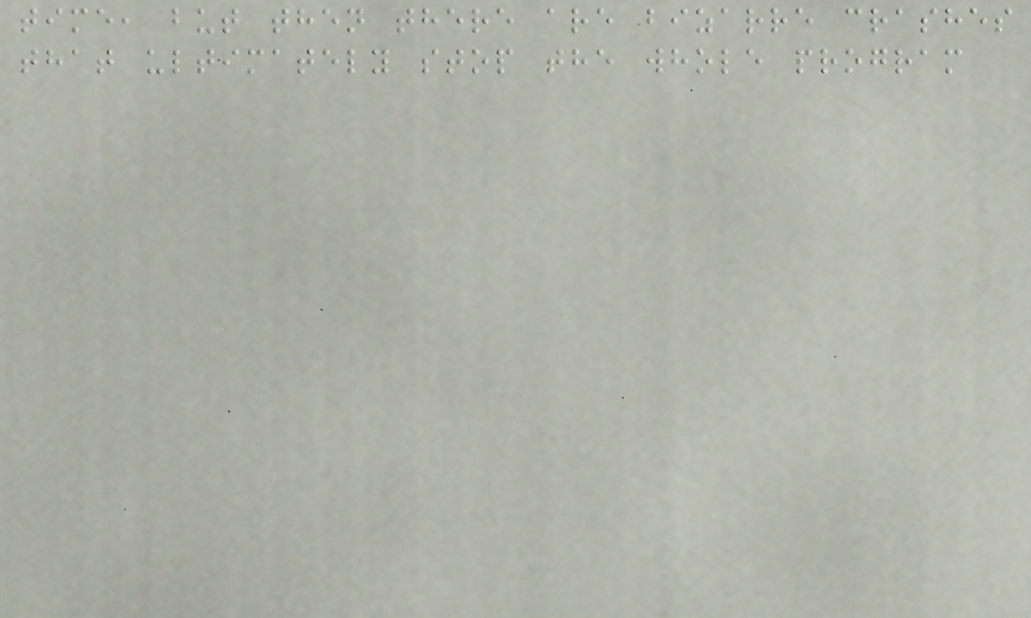time, but then there are bizarre crashes
that ultimately stop the whole program
